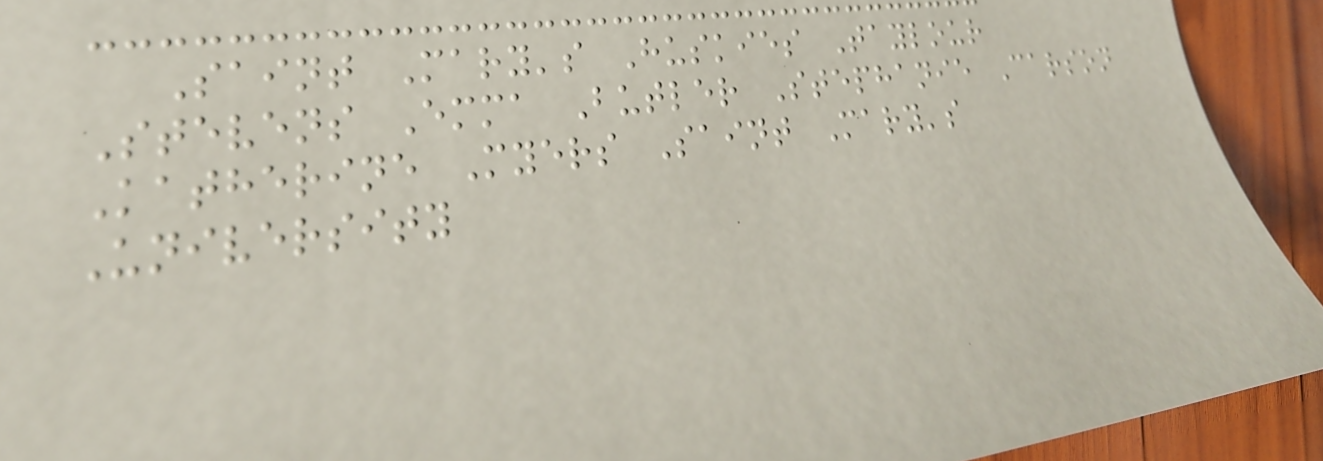Saint Mary's Huskies Taylour
Stevens Emma Butler Stephanie Carson
Katherine Myers Saint Mary's
University
